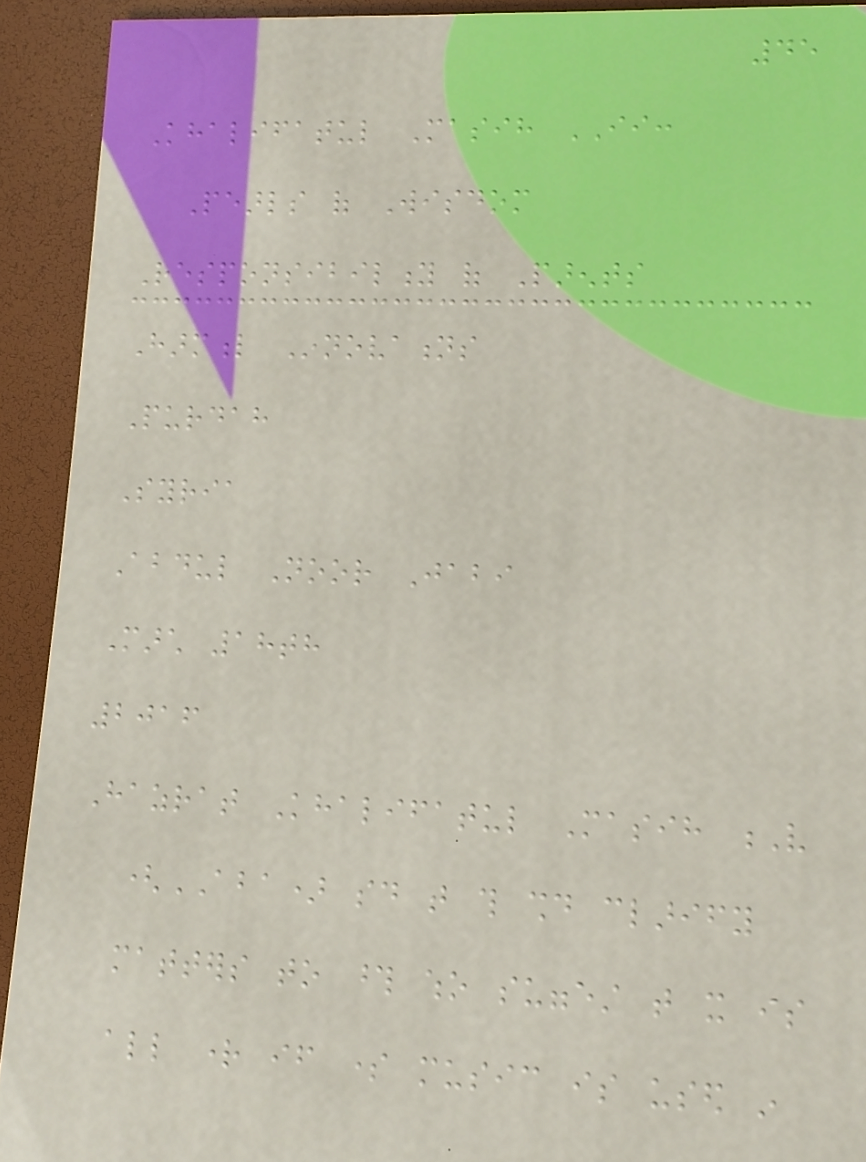45
Khalifatul Masih II:
Pearls of Wisdom
Responsibility of Parents
Harmful Innovations
Purdah
Syria
Abdul Noor Jabi
March 18th
2016
Hazrat Khalifatul Masih V
(ABA) said that this should clarify
matters to those who suggest that it is
all right if some music is used in
